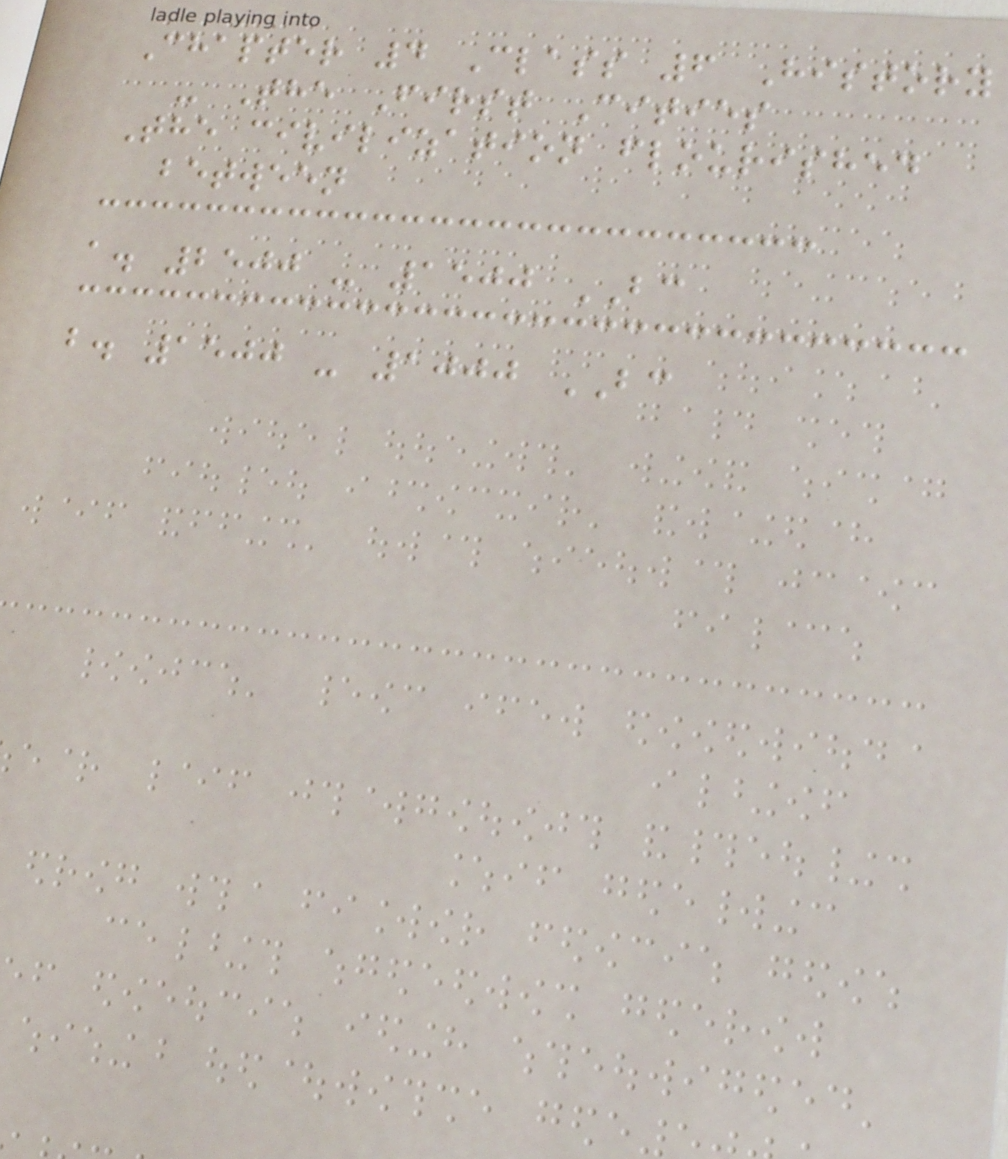Chapter 4 Class 6 History
- The First Cities
The civilization flourished
between
a. 2500 - 1500 BC
b. 1500 - 1000 BC
